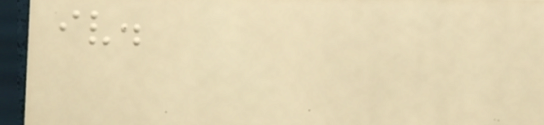iv.
